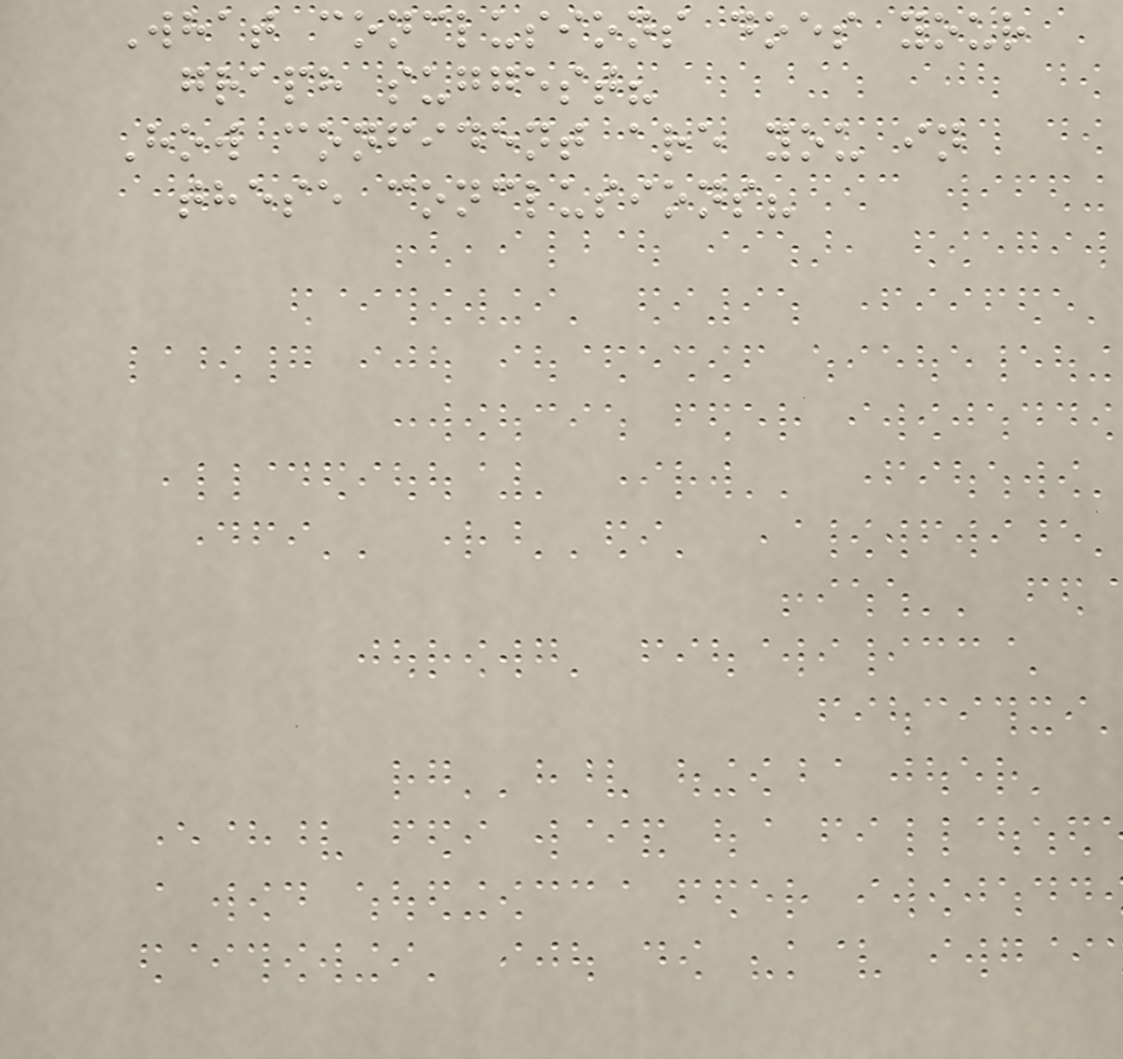What conclusions does your
graph suggest?
How confident are you in
these conclusions?
